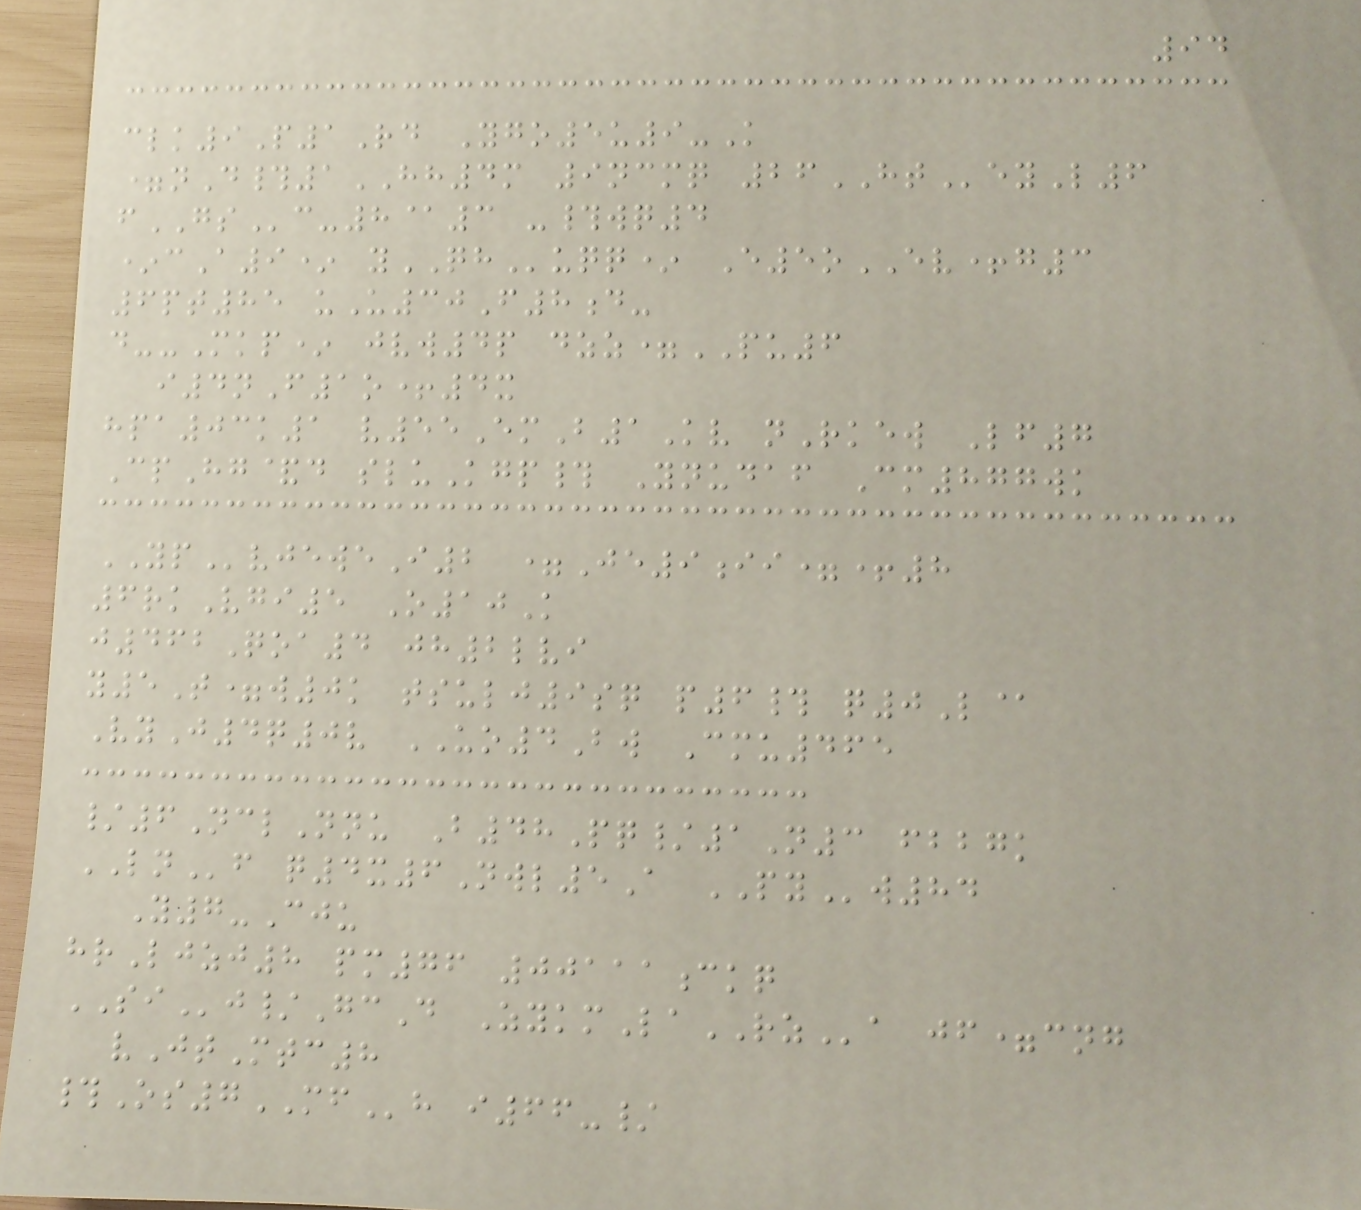94
clk9P1Rd Ygo5u9-K
=nD#1HH4m 9ncmq 26HTeyL6
fGSc-8@3 -#wq4
*cA9* yQHuqq* E5oEV+g3
6pt85 uU30F8d-
d--Mkp* jvw4p dzz=PU6
i4nF1o+4x
hpa03k1 v55EmB1Kv nRkew Lf7
CpHg&d sluKgp# Ynudaf Cm877wk
YPvjeweI2 =Je9ii=+8
6rkVgi5 O10K
j462Qoa4 jh2lvi
y5T=w0k tsulj9sq p6# q0L@
VyJ4q0v UO4Bw Cmu465
/6NclNnu B48Pq/1N3 fbbgk
LNf q4x6Nwl5A PYw84
Y7-Cju
hrLjzj8 pm76 00111ckq
SIj/GcD ZykmLaRZa jf=cng
vJtMtc8
#Os7MFh i66-/
